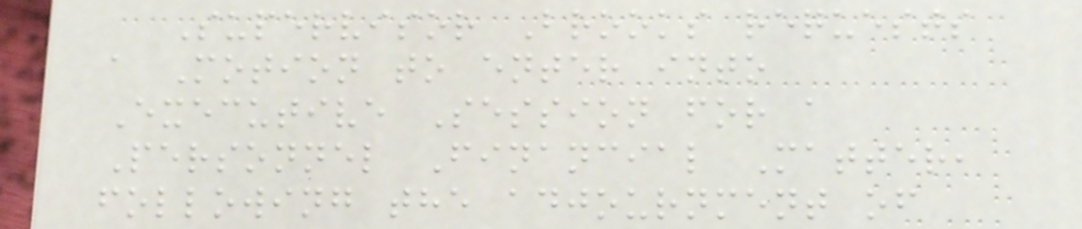Supervisor Brooks requests
a Motion to enter into
Executive Session for a
Personnel Financial Matter,
following the adjournment of
